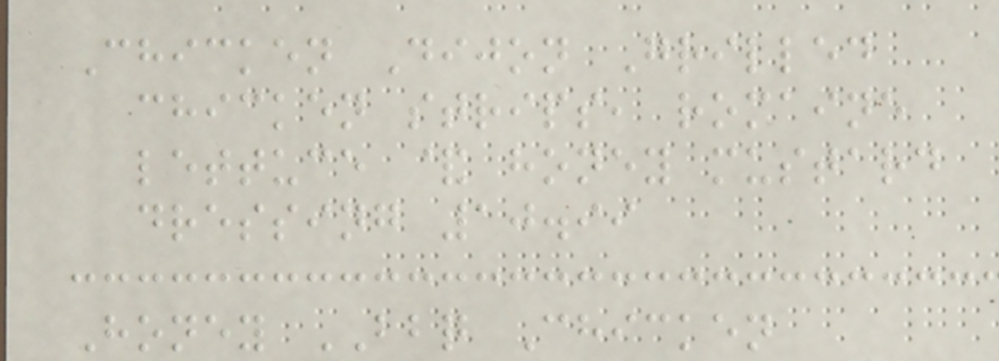Chicken Dijon Grilled
chicken strips, romaine
lettuce & honey mustard
dressing 10.99
Honey BBQ Chicken
